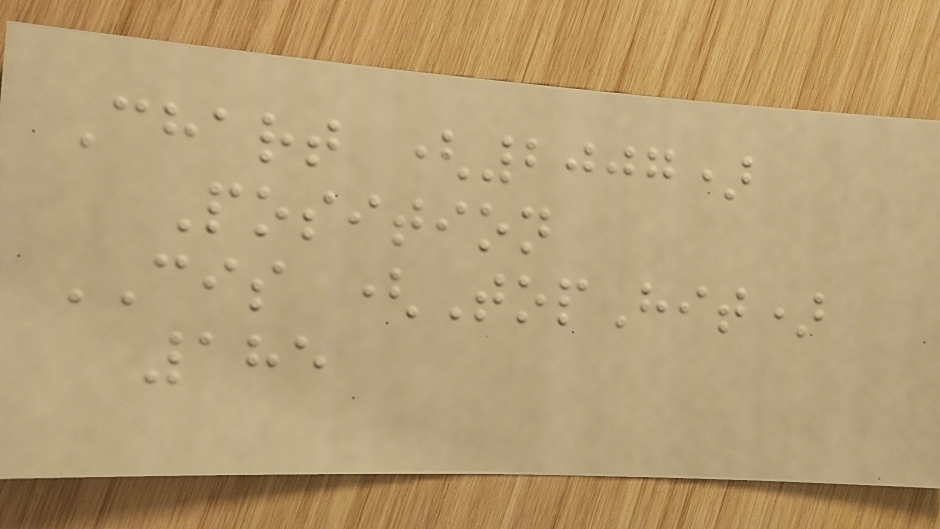Chart (2007)
Position
CIS (TopHit)
185
